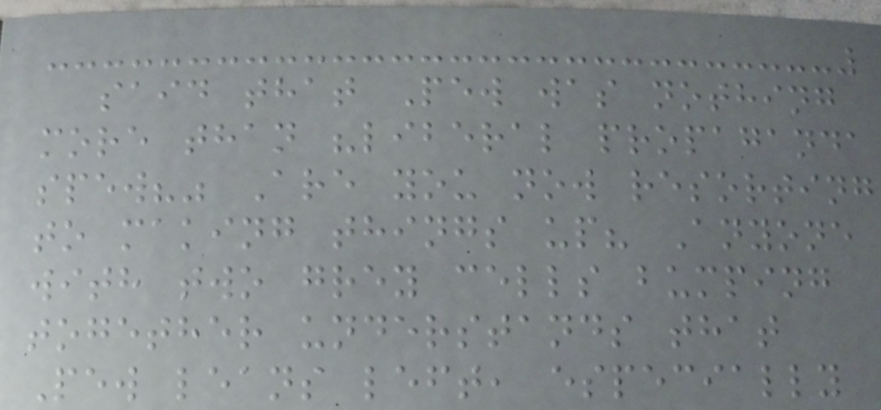said that Pew was nothing
more than "liberal propaganda
spew?" Are you now resorting
to making things up? Anyone
with two grey cells bumping
together understands that
Pew leans left, especially
